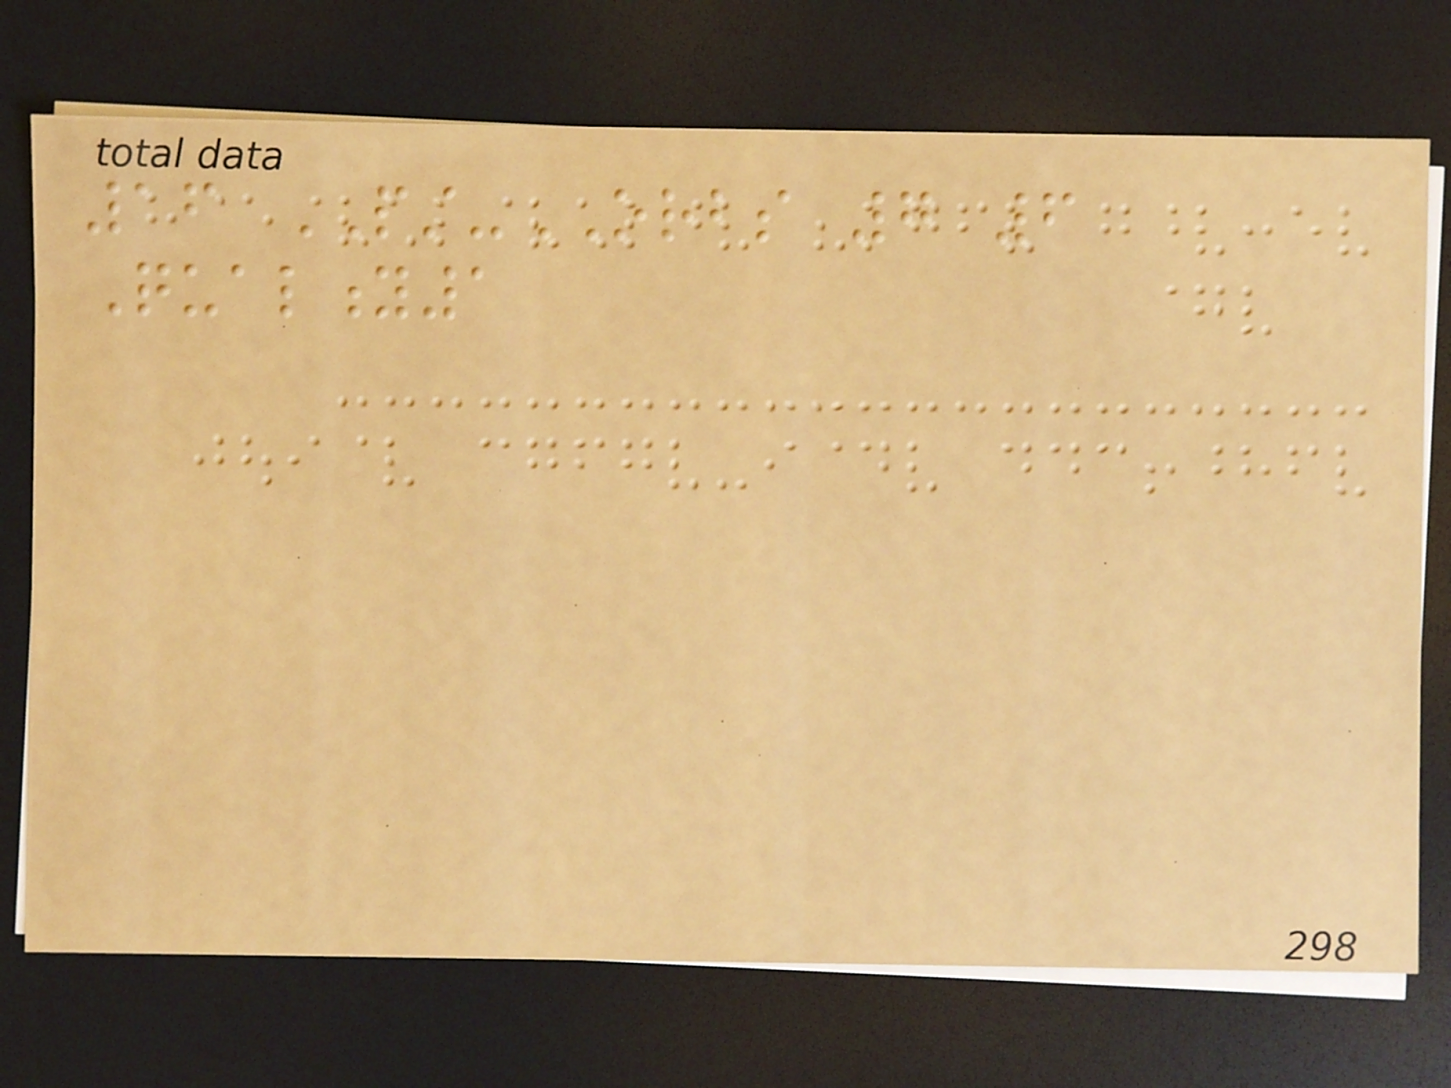16 PST-ORBS 7 6
Quality1
